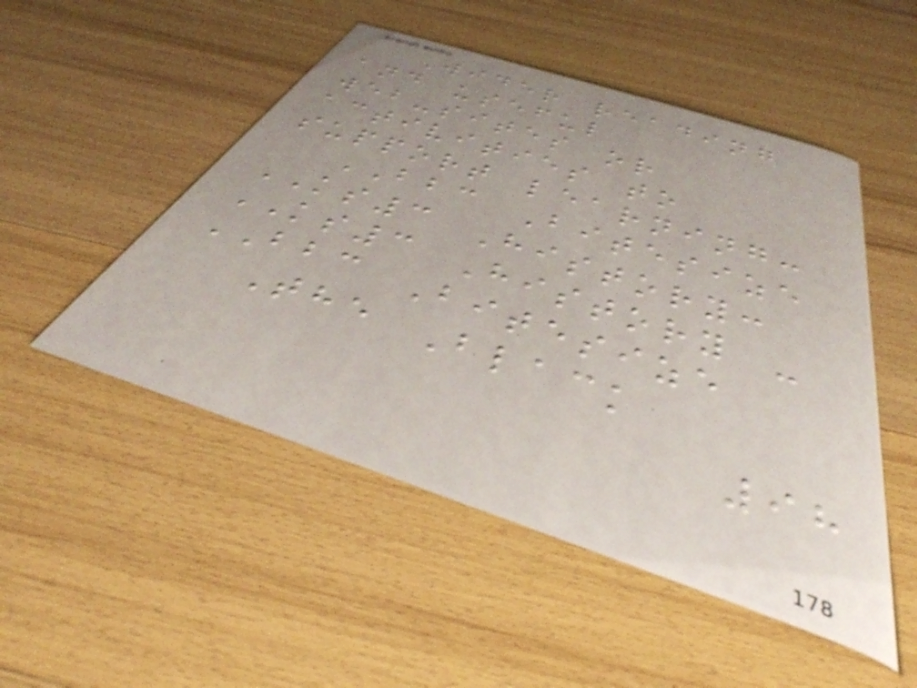Wider reading
and useful
web-sites or
activities to
support learning:
BBC Bitesize
KS3 History:
KS3 History -
BBC Bitesize
The Black
98
